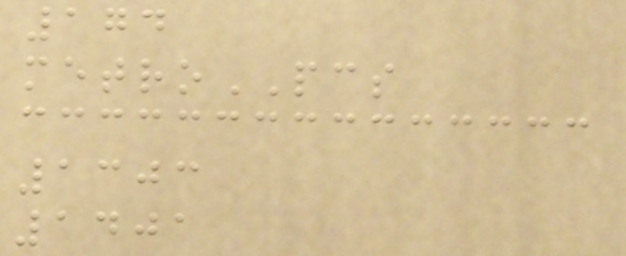174
metroPCS
1303
1401
